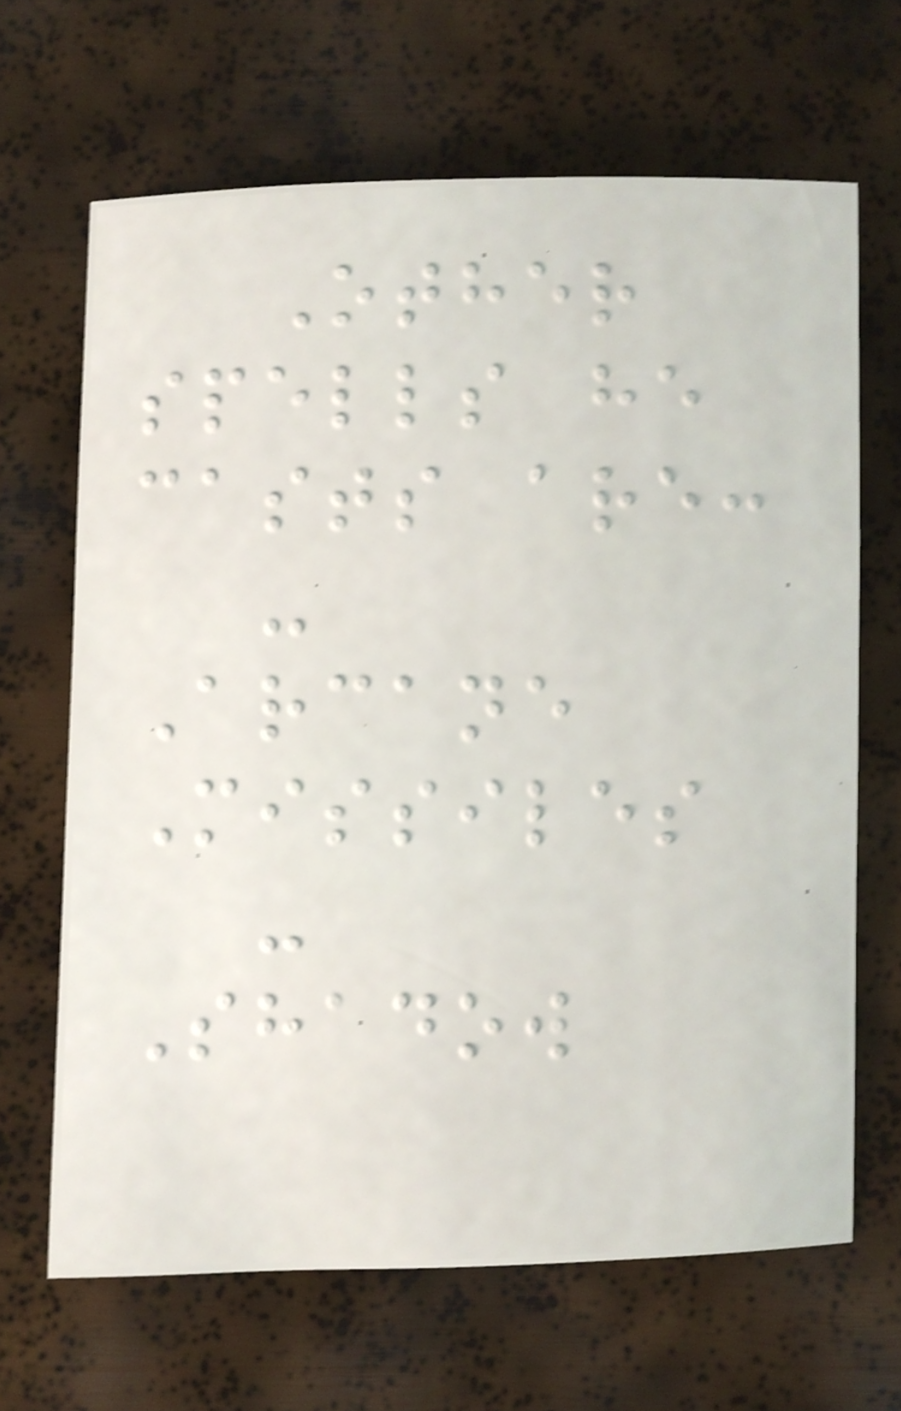Other
spells he
casts are:
-
Arcane
Missiles
-
Shadow
